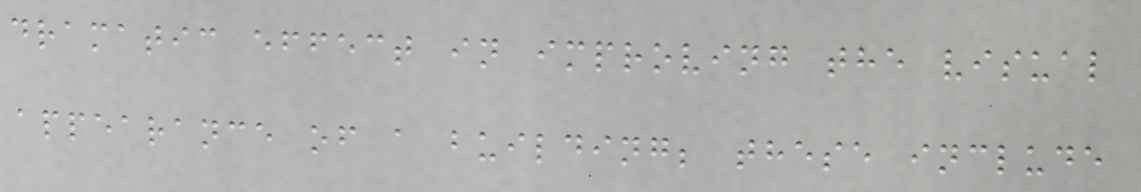dramatic effect in improving the visual
appearance of a building; these include
